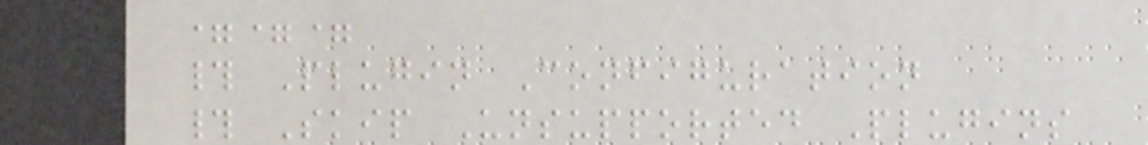===
# Plugin Configuration
# Skip Unsupported Plugins
